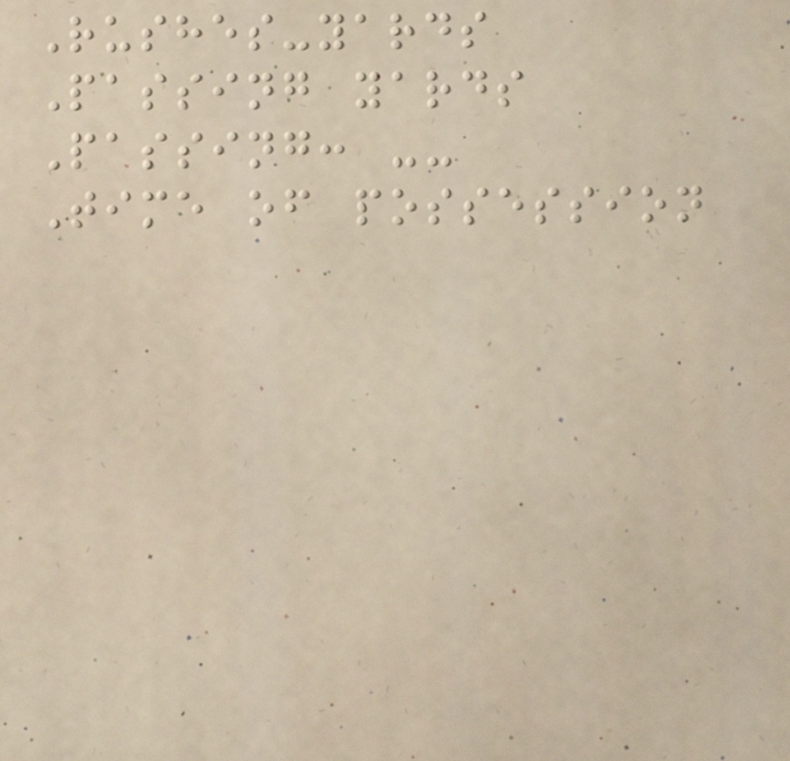Rushes-yards
Passing yards
Passing: --
Time of possession
